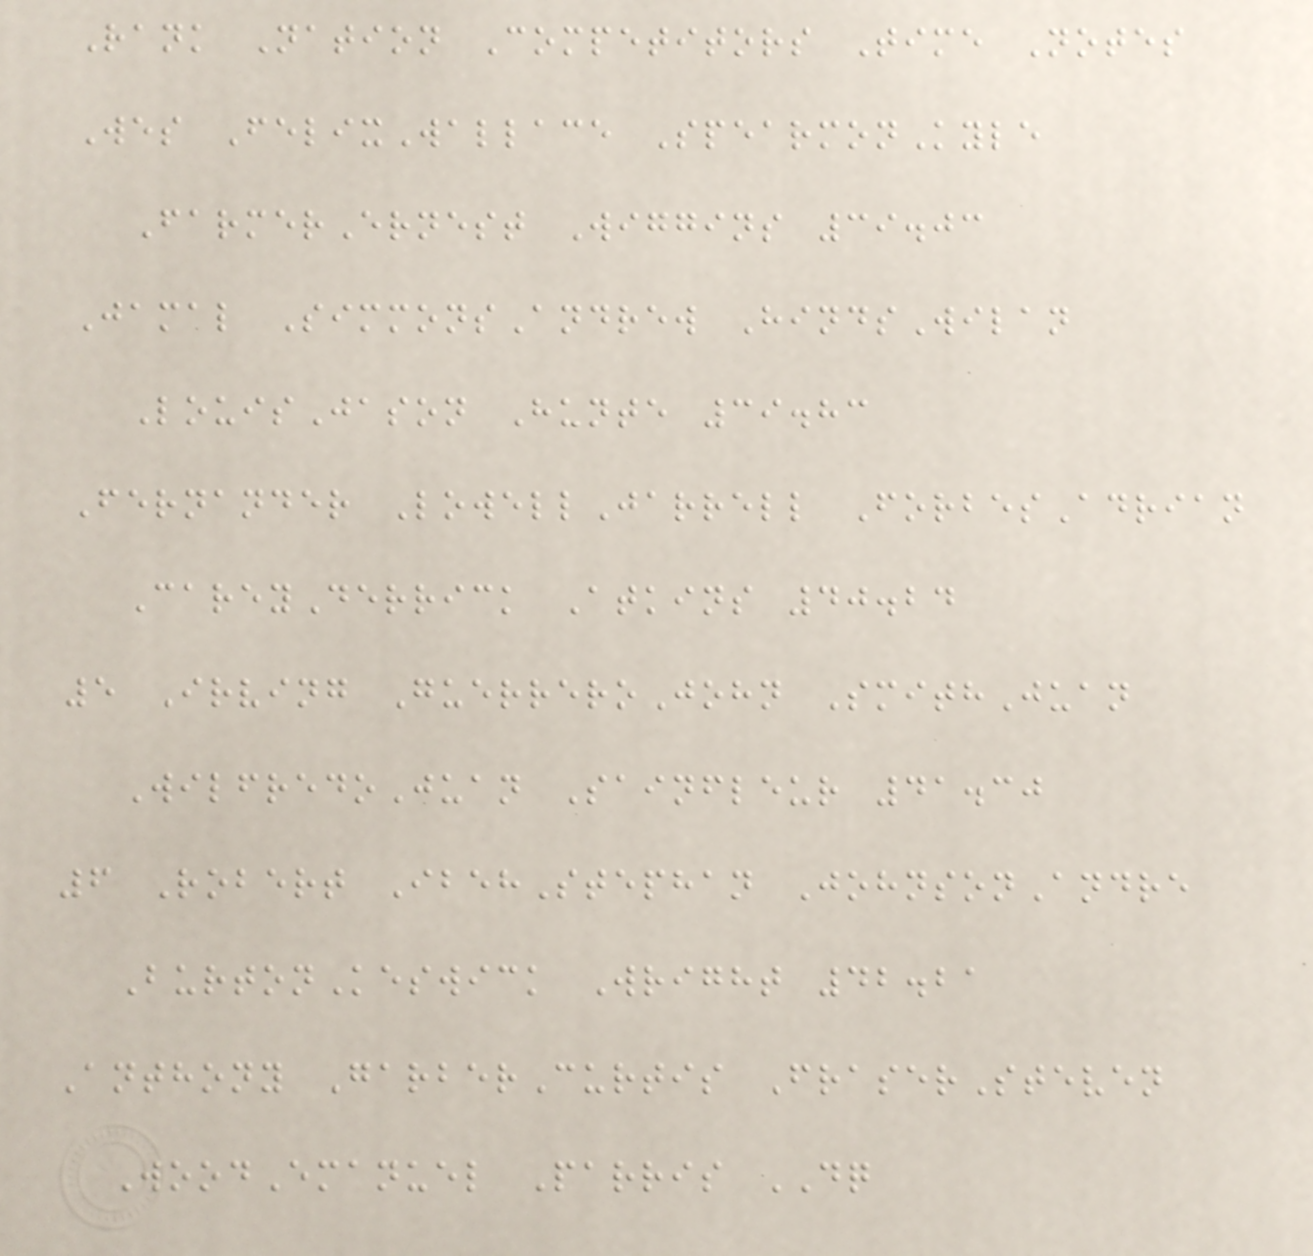Rank Nation Competitors Time Notes
Wes FelixWallace SpearmonKyle
FarmerErnest Wiggins 39.03
Jamal SimmonsAndrew HindsWilan
LouisJason Hunte 39.83
Fernander LowellJarrell ForbesAdrian
CareyDerrick Atkins 40.24
5 Irving GuerreroJohn SmithJuan
WilfredoJuan Sainfleur 41.30
6 Robert IbehStephan JohnsonAndre
BurtonKeswick Wright 42.21
Anthony GarberCurtis FraserSteven
WoodEmanuel Parris DQ
